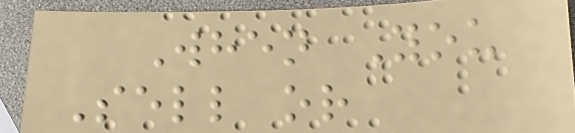When You
Sell or
